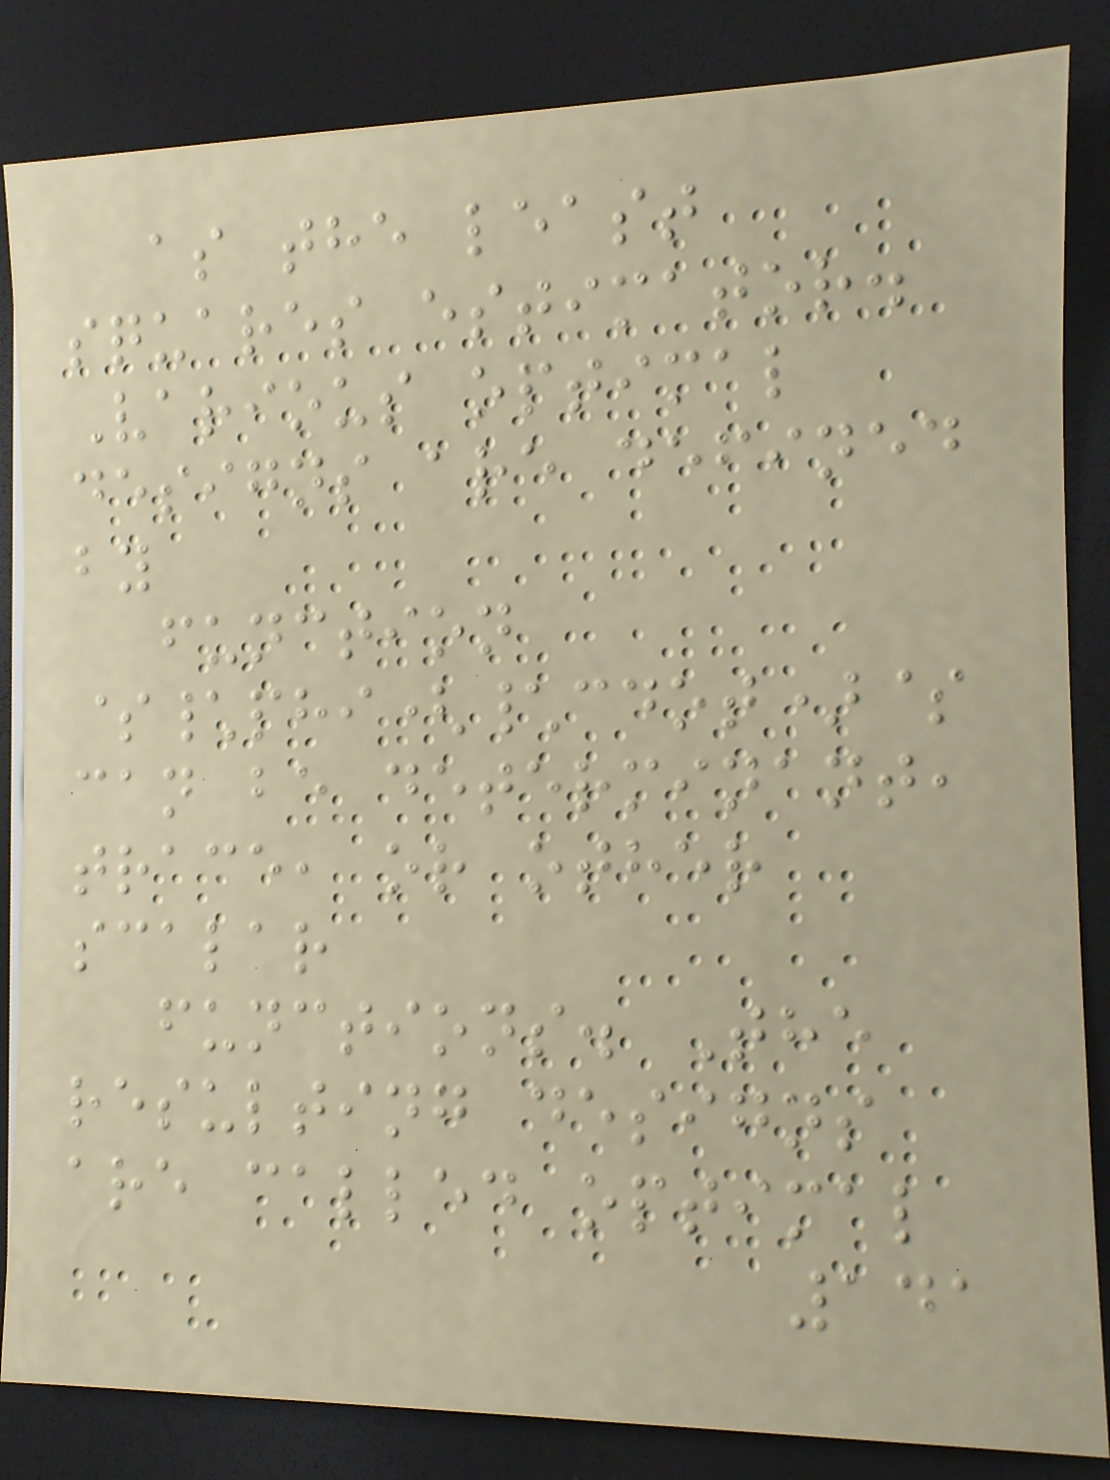as the least
squares estimator.
Various optimal
designs are defined
by
function
$\phi(\cdot)$
can be determinant,
trace, or other
scalar
functions. The
resulting designs
are called optimal
141
